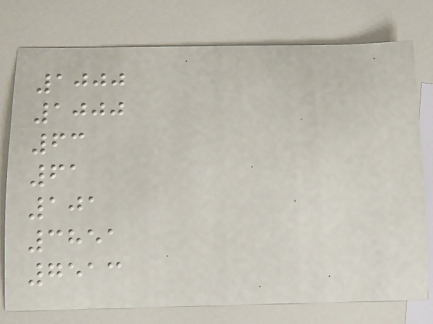1000
1000
63
61
101
3851
7513
